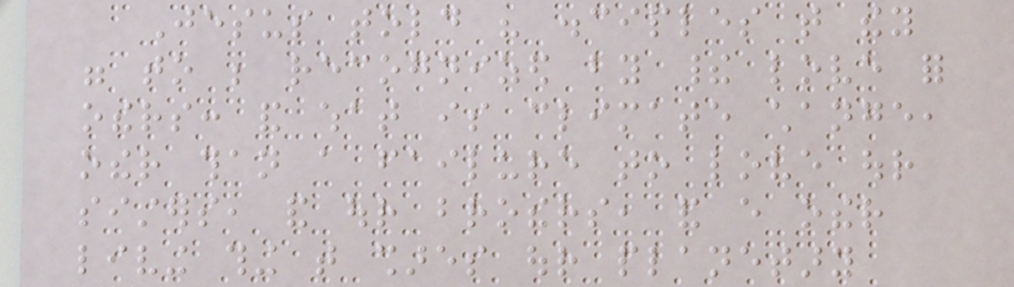Jesus told his disciples that they
were to be recognized by their love for
others: and what is climate change,
other than a failure to love our
sisters, and our brothers, and every other
living thing that shares our planetary
